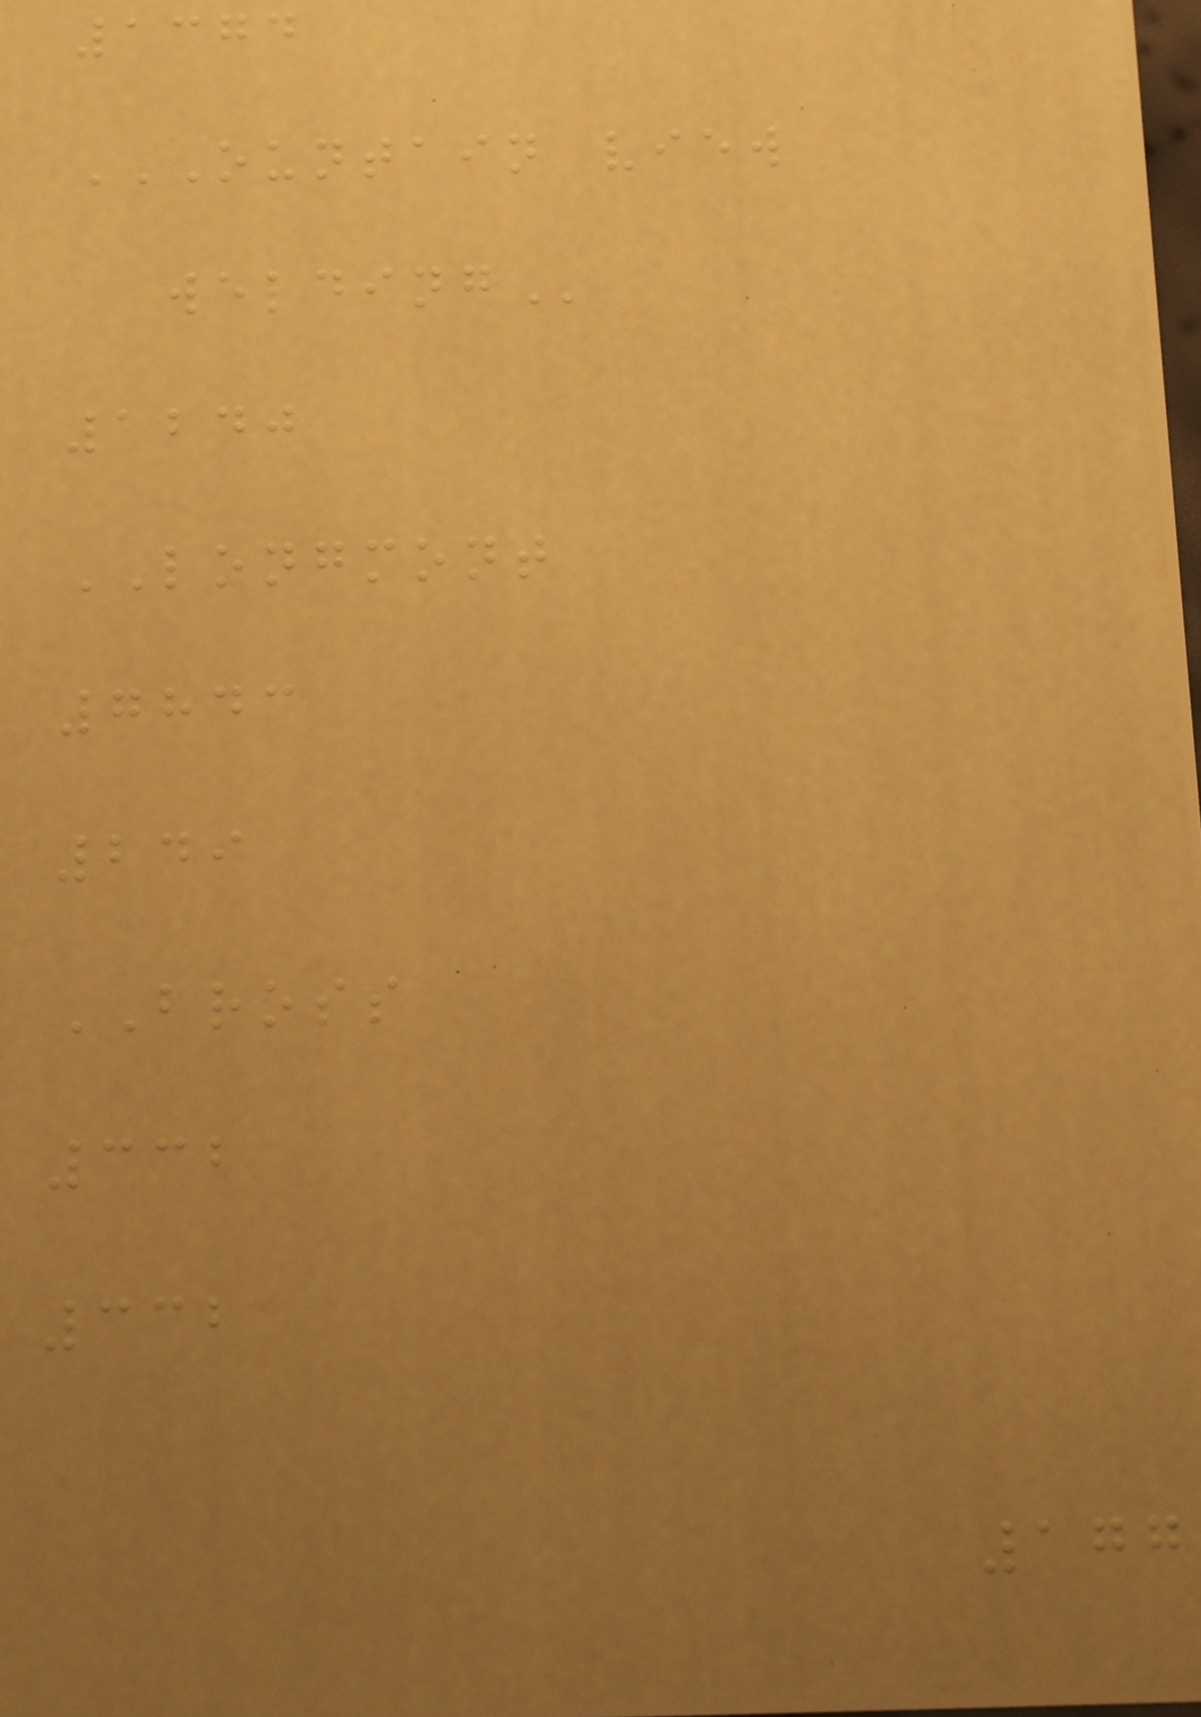1374
OUNTAIN VIEW
WELDING
1240
LONGMONT
7843
249
BROSS
332
332
177
